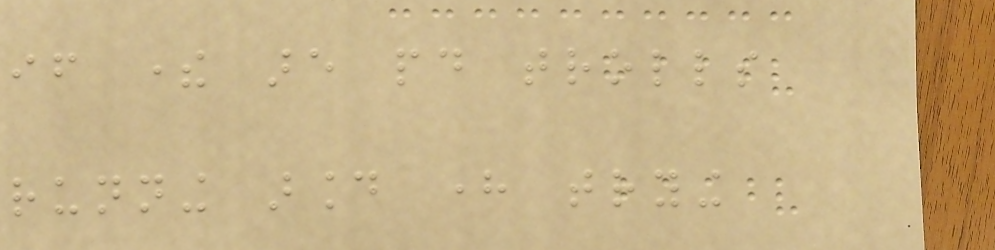if there are paid trolls
running around here trying
